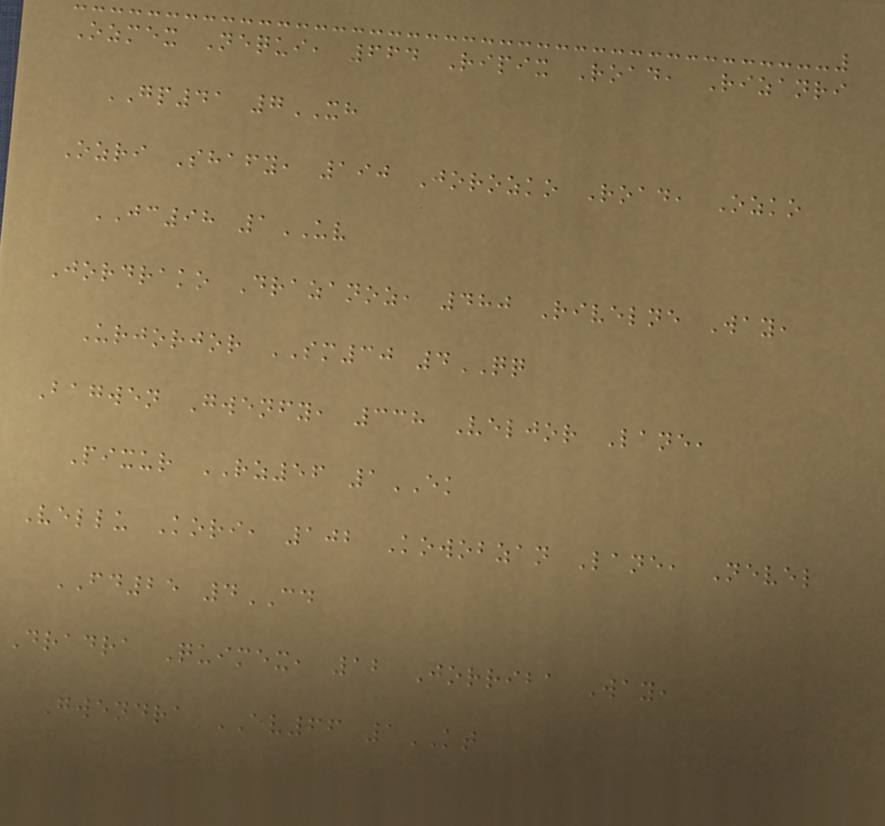Ozmex Nequi, 664 Ripix Road, Rizanri
GP41 7XH
Ozri Shafy, 190 Jorozko Road, Ozko
JC98 1UV
Jordrako Drazanoz, 480 Rivelne Way,
Urjorjor SM30 4QQ
Bagwen Gwenfy, 338 Veljor Lane,
Pixur RZ56 1EK
Vellu Kori, 102 Kowobzan Lane, Nevel
FD25 4CD
Dradra Quimex, 12 Jorriba Way,
Gwendra AV66 1KT
